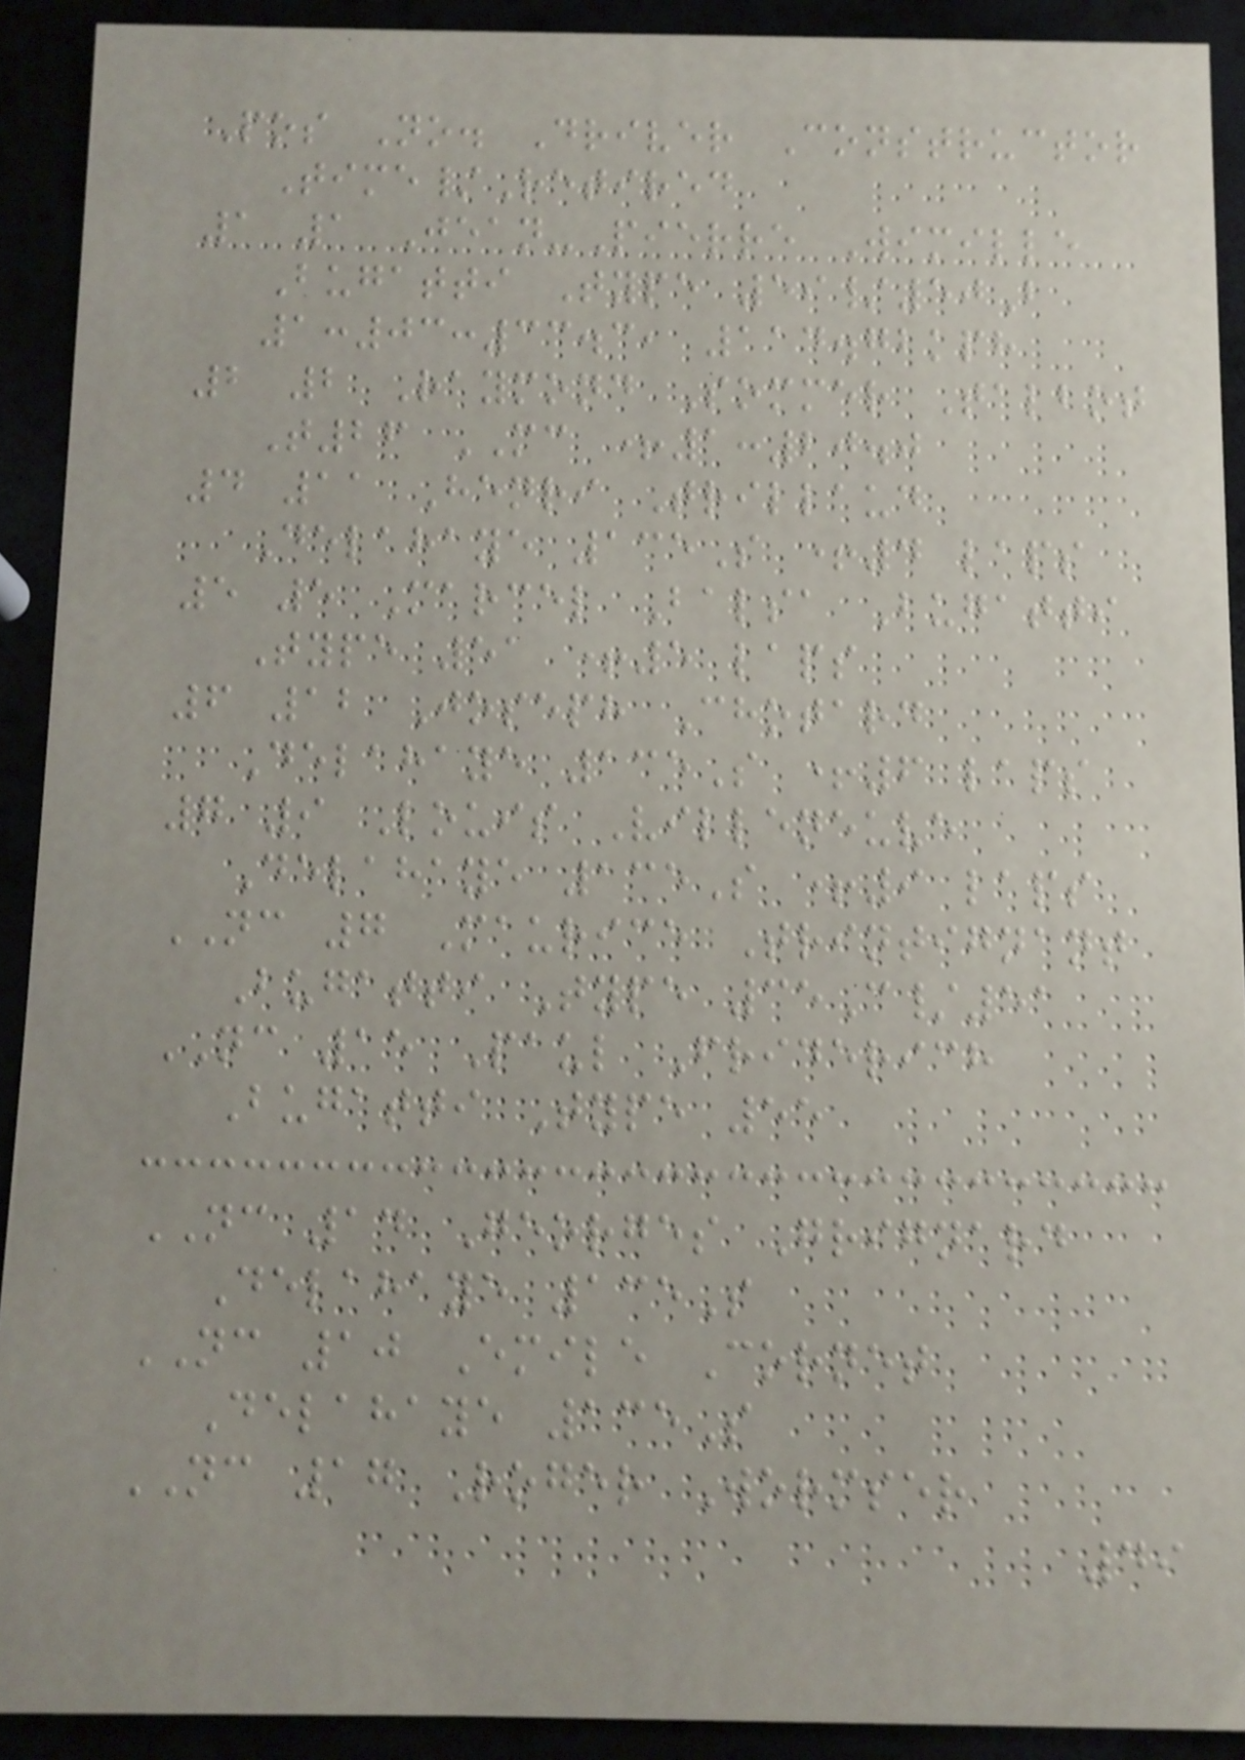Pos No. Driver Constructor
Time/Retired
1 1 Jean-Pierre Wimille
Bugatti Type 59/50B
1:03:33.3, 114.72kph
2 2 Raymond Sommer Talbot
T26 MC +1:20.0
4 11 Henri Trillaud
Delahaye 135S +4 laps
5 5 Marcel Balsa Bugatti
Type 51 +5 laps
6 12 Joseph Chotard
Delahaye 135S +6 laps
7 9 Louis Villeneuve
Delahaye 135S +9 laps
NC 7 Maurice Trintignant
Bugatti Type 35C/51
NC 15 Paul Friderich
Bugatti Type 55
NC 14 Georges Grignard
Delahaye 135S
NC 10 Emile Cornet
Delahaye 135S
NC 17 Roger Wormser
49
